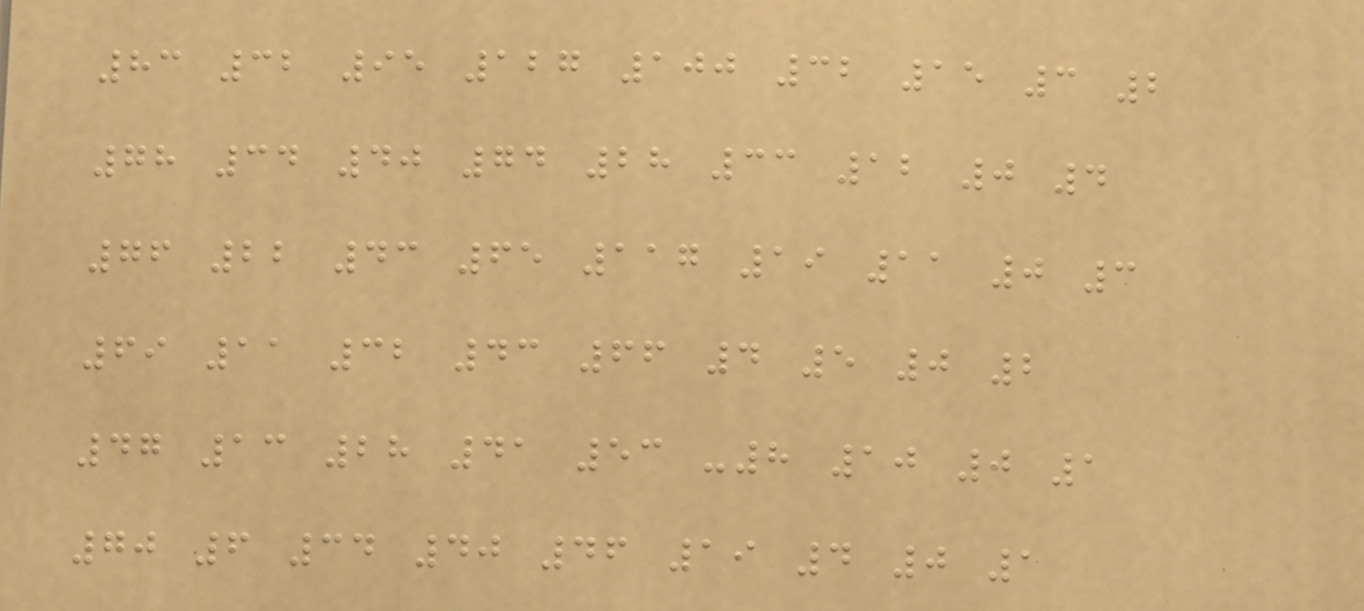83 32 95 127 100 32 15 3 2
78 34 40 74 28 33 12 0 4
76 22 43 65 117 19 11 0 3
69 11 32 43 66 4 5 0 2
47 13 28 41 53 -8 10 0 1
70 6 34 40 46 19 4 0 1
